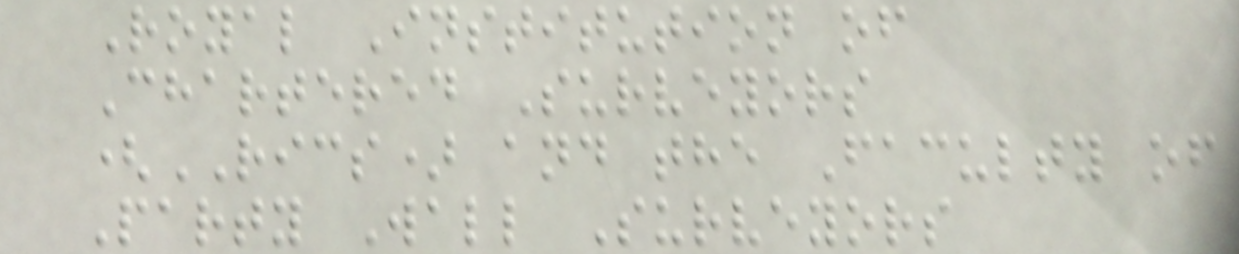Royal Institution of
Chartered Surveyors
(RICS) and the Faculty of
Party Wall Surveyors
